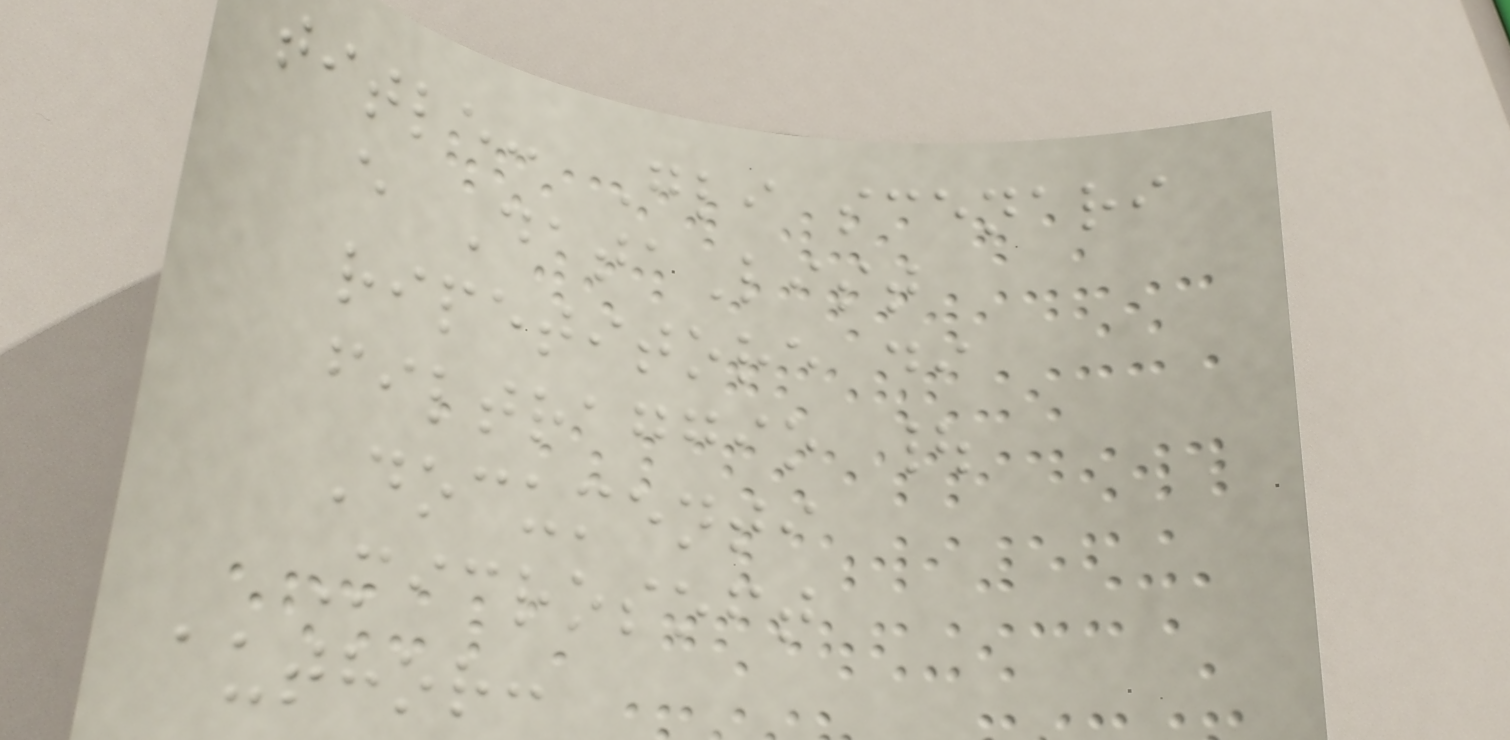title: Gli scenari
e DataList
ripetitore di
filtraggio |
Documenti
Microsoft
author:
